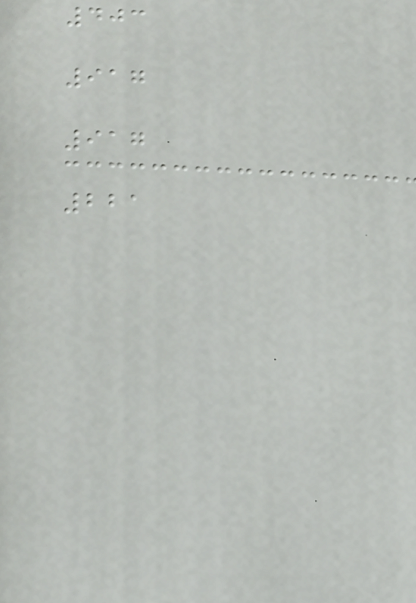403
917
917
221
